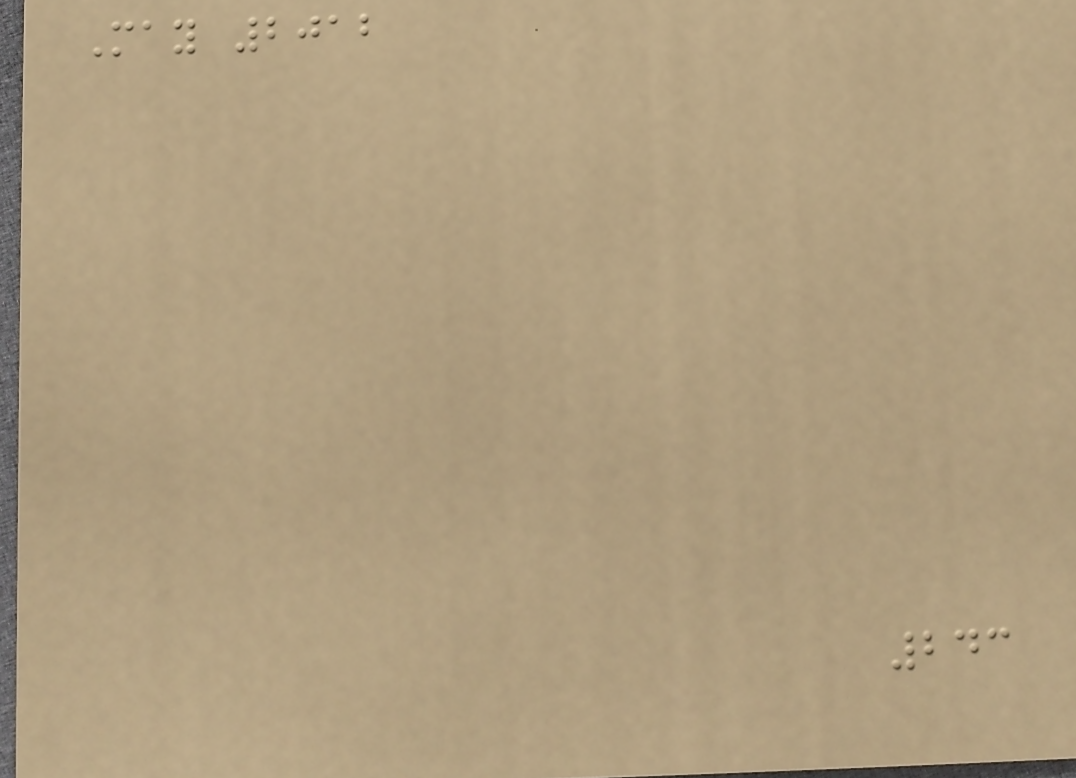May 2012
243
